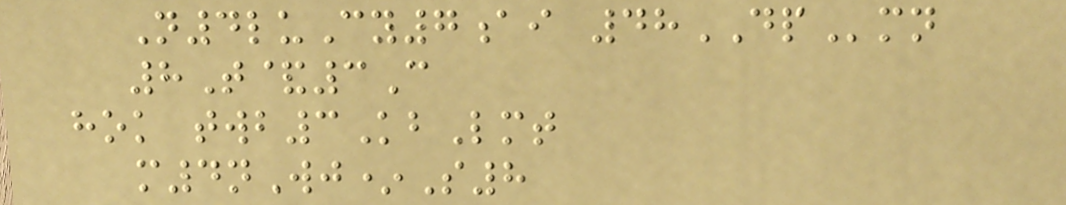N4luCy7ai 48DPmn
8T&3C
hok twb3KbLmt
m4nWj*S8
